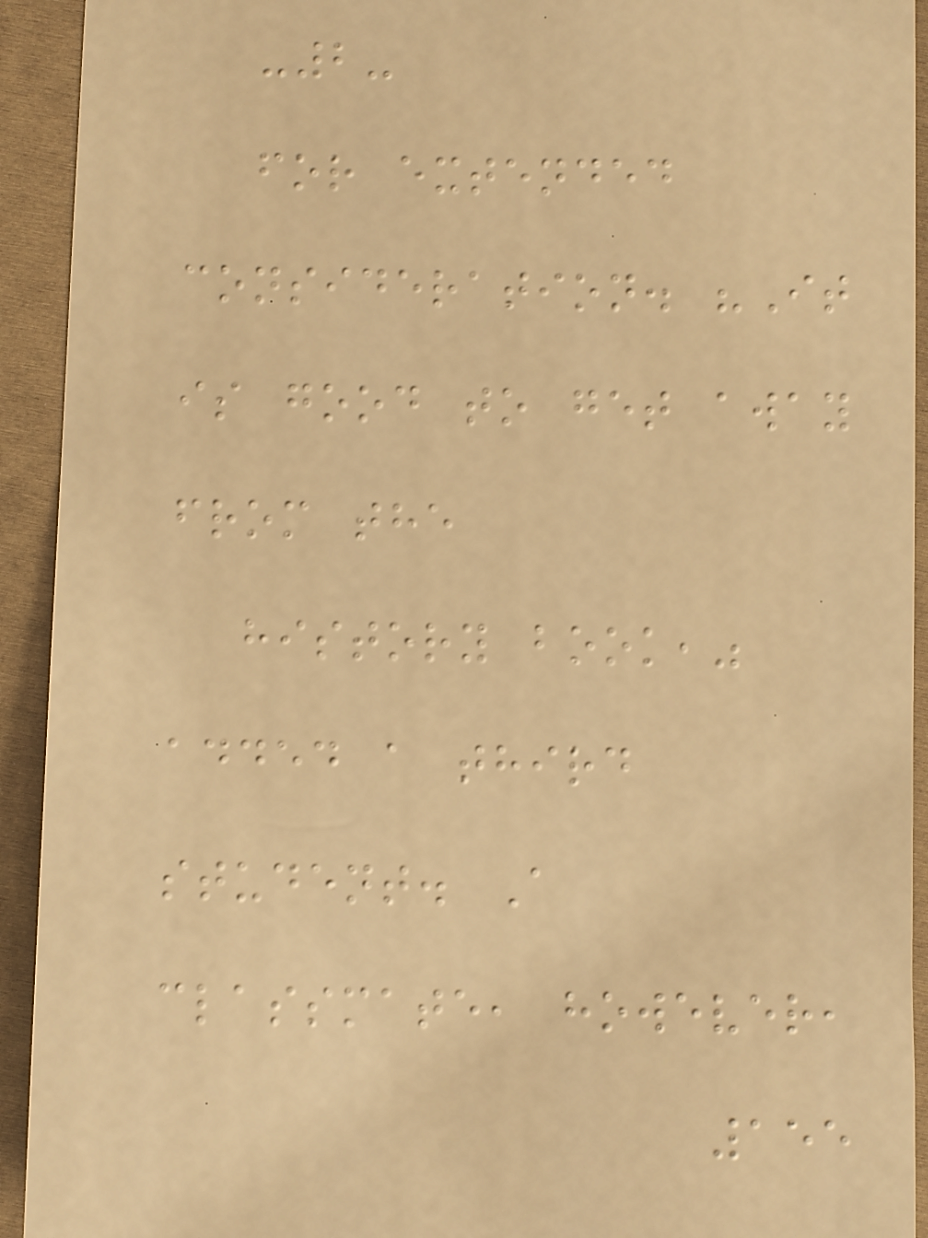-2-
for extended
consideration. "It
is good to get away
from the
history book,"
added a third
student. A
classmate, however,
155
